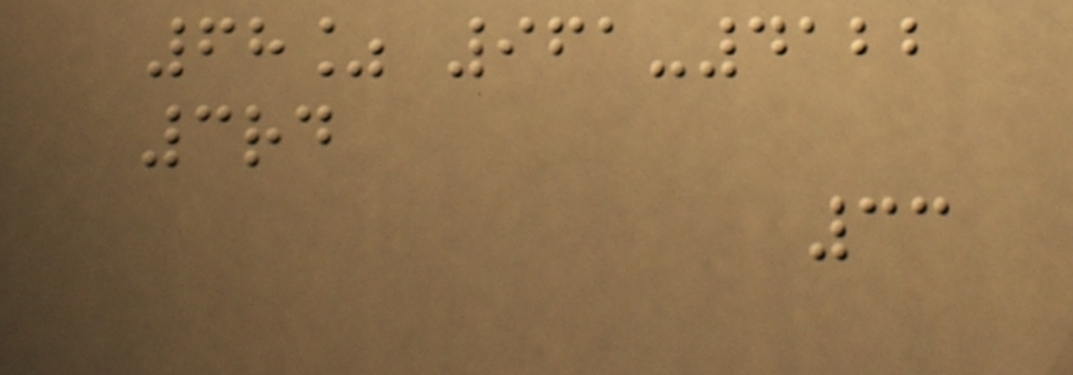68% 961-4122
3rd
33
